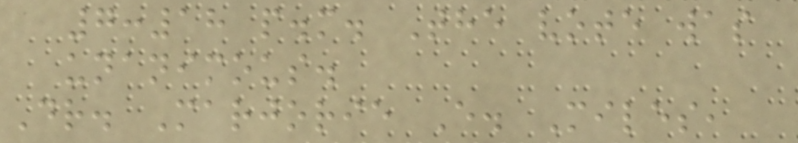7:18 p.m. The vote was
unanimous.
Dr. Marjorie E. Miles,
